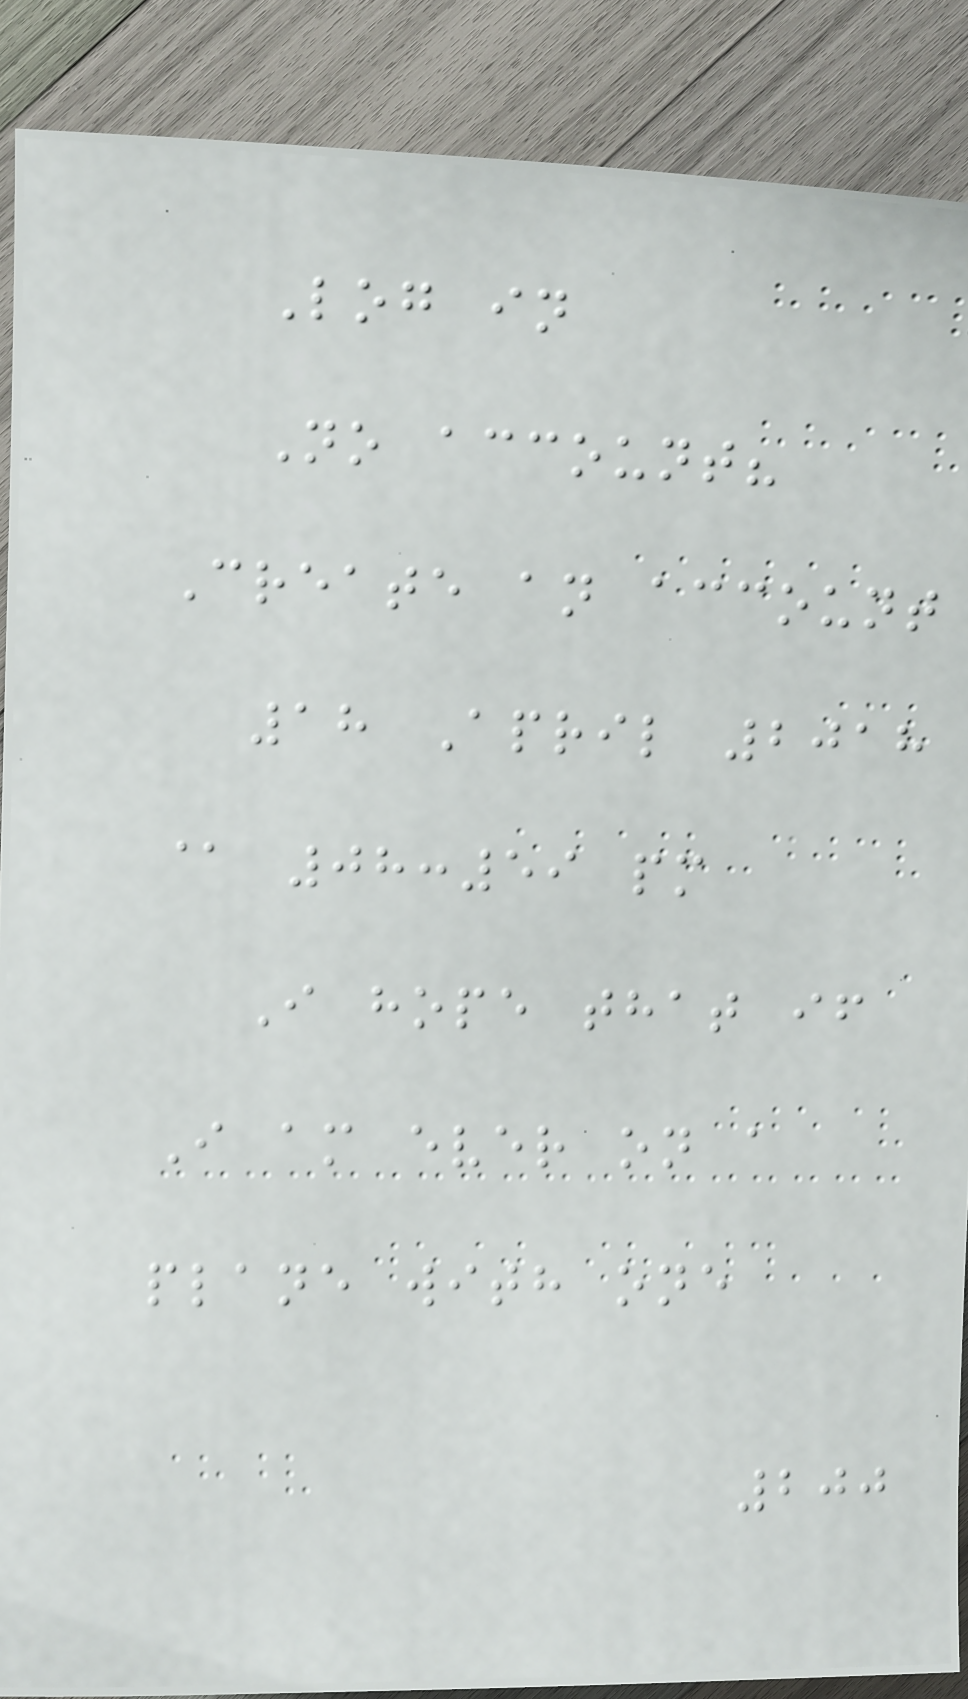Log in
No account?
Create an account
18 April 2018
@ 08:59 pm
I hope that if
I am ever on a
plane with one
200
